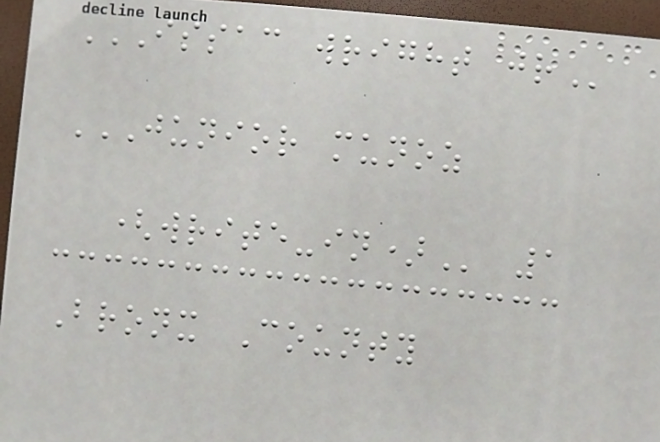ISSAC WRIGHT JR
JUNIOR MUNOZ
(WRITE-IN) 1
Bronx County
